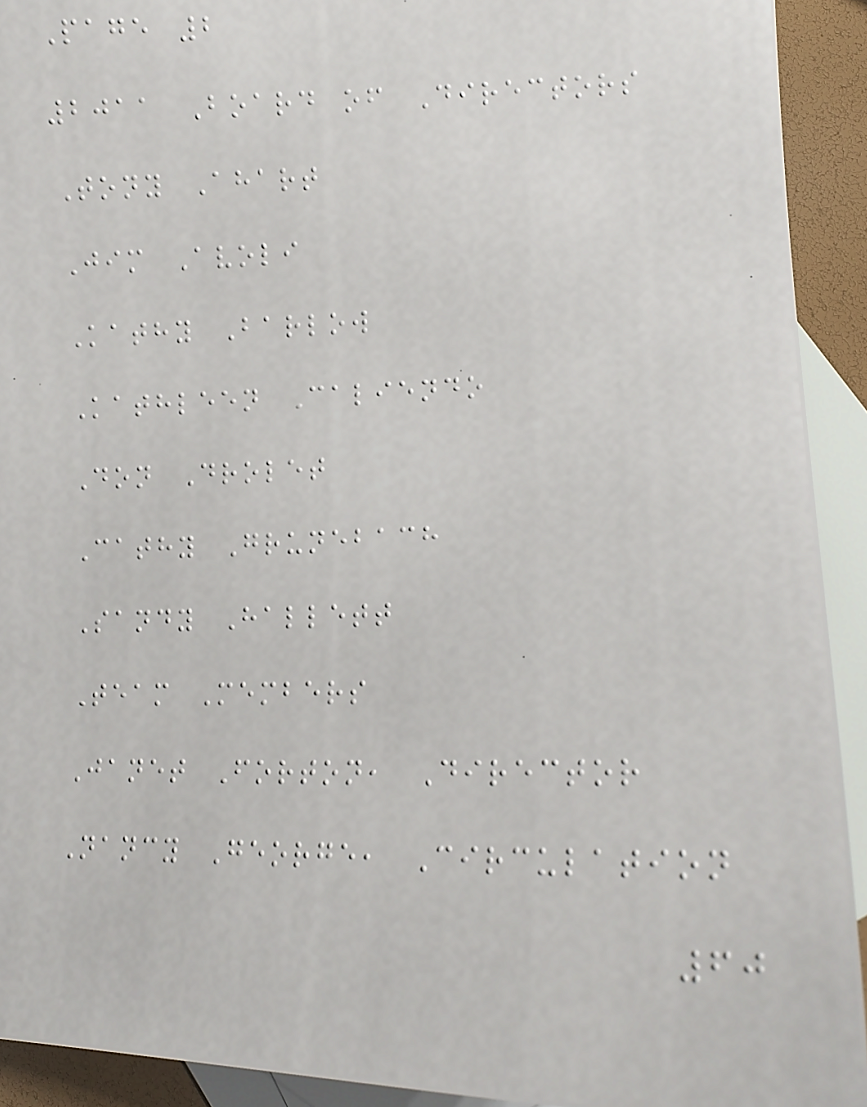Page 2
2011 Board of Directors
Tony Ahart
Jim Avoli
Kathy Barlow
Kathleen Caliendo
Don Drolet
Cathy Grunebach
Sandy Hallett
Team Members
Janet Forton, Director
Nancy George, Circulation
60
